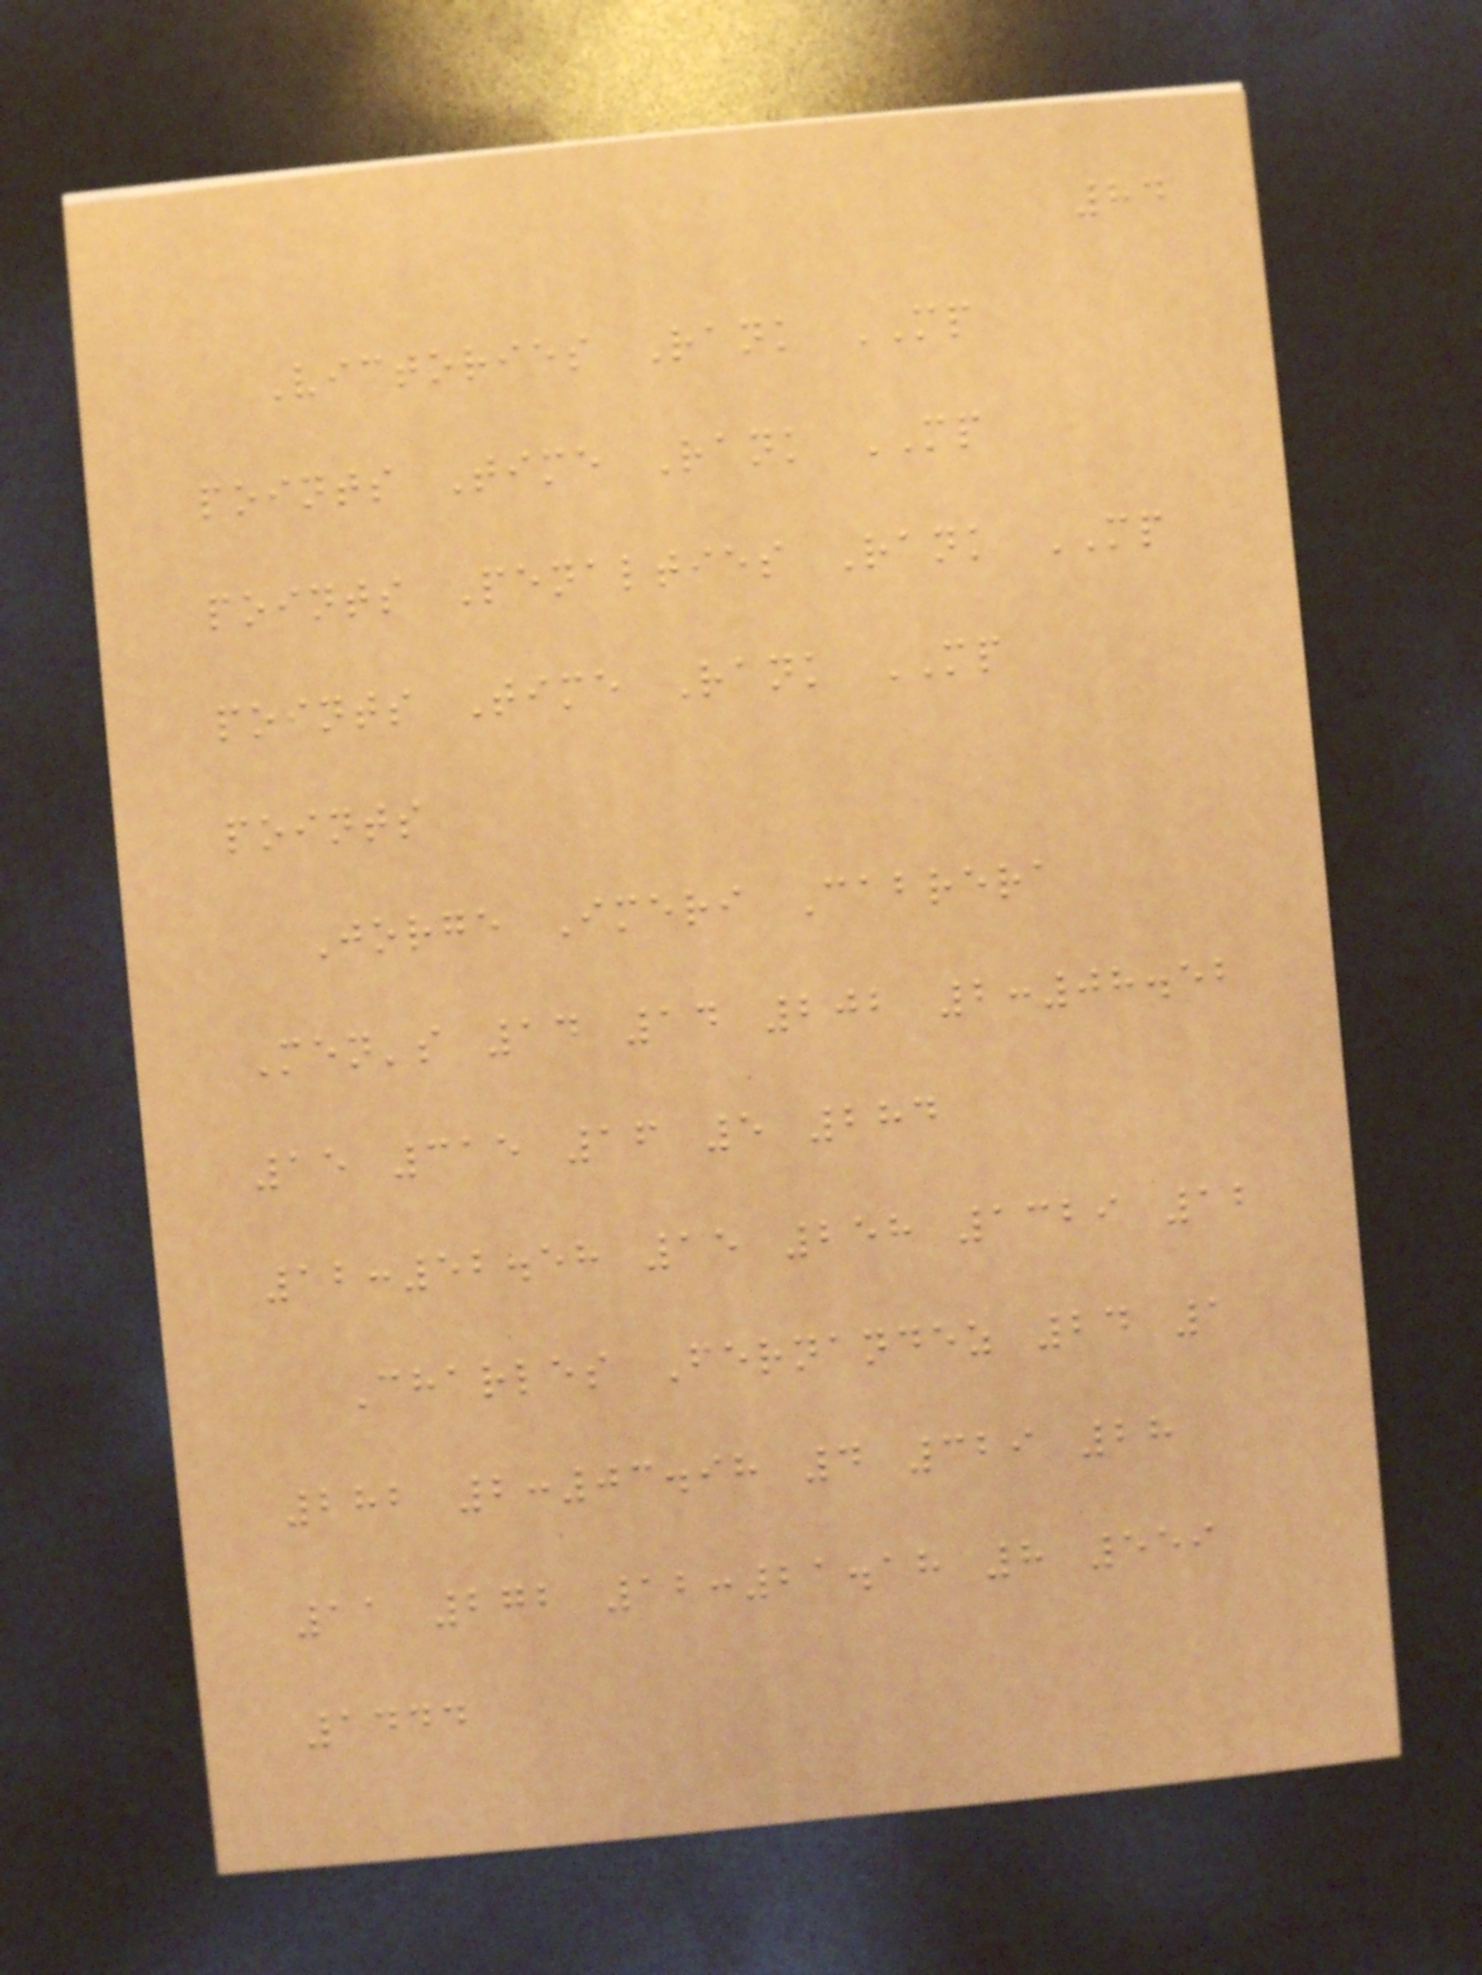84
Victories Rank MP
points Time Rank MP
points Penalties Rank MP
points Time Rank MP
points
Jorge Imeri Cabrera
Men's 14 14 202 2:08.52
15 315 16 5 284
12:52.58 15 258 1329 12
Charles Fernandez 24 1
282 2:03.98 4 329 28
11 272 12:21.18 8 559
1444
